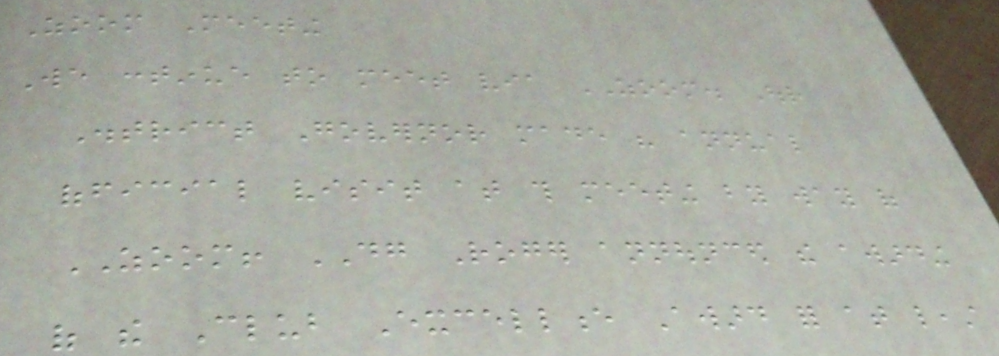Zoom Meeting
We continue to meet via ZOOM. Our
District Governor made his annual
official visit at this meeting by way of
ZOOM! DG Roger announced the awarding
of the Club Excellence Award for at least
